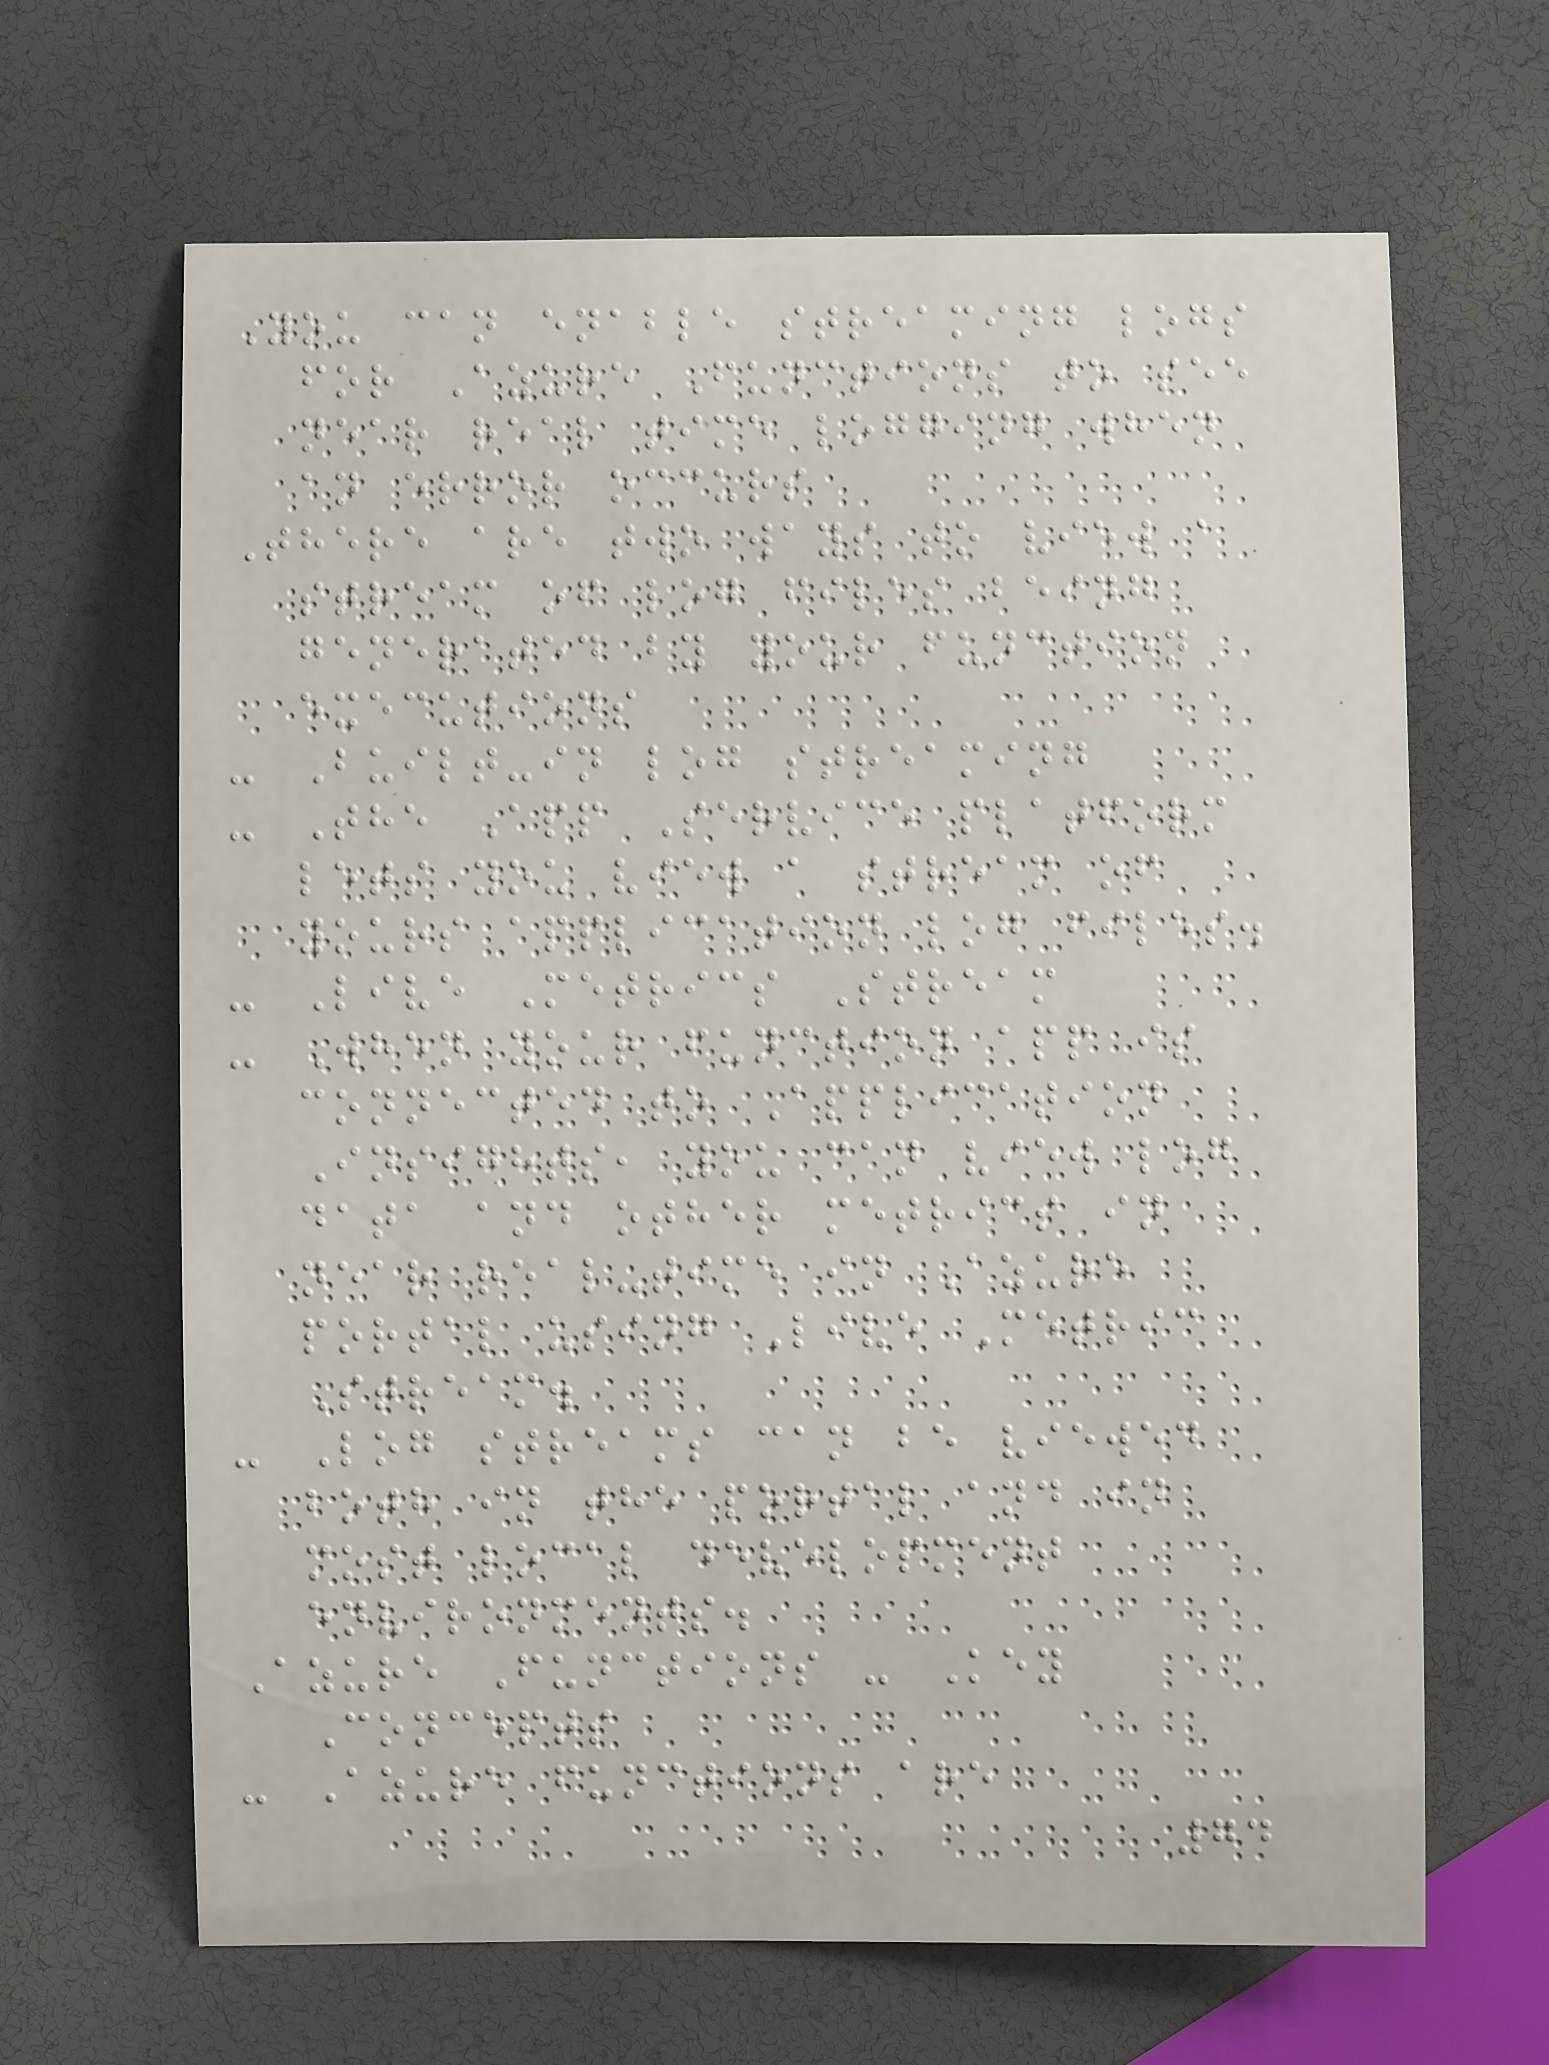You can enable streaming logs
for Azure Functions to see
near real time logging when
an error occurs
There are two ways to view a
stream of log files being
generated by your function
executions
- Built-in log streaming
- The App Service platform
lets you view a stream of
yours application log files.
- Live Metrics Stream
- When your function app is
connected to Application
Insights, you can view log
data and other metrics in
near real-time in Azure
portal using Live Metric
Stream.
- Log streams can be viewed
both in the portal and in
most local development
environments.
Azure Functions - Key
Concepts
- Azure functions are
74
